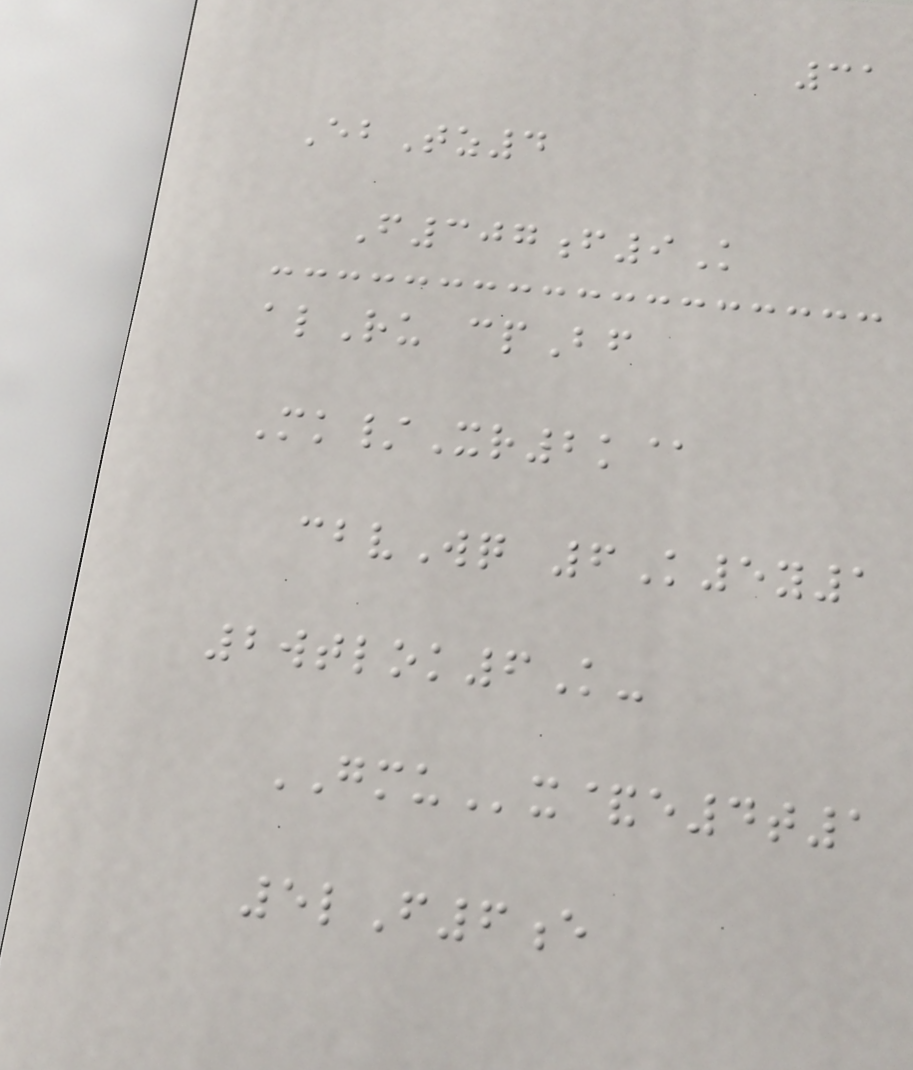31
EbTz4
F307f9K
alRu cpBf
Mk/Xr2k@
cbvWq 6K5y1
2wtlok6K-
GMUx&e4t1
5lF6e
